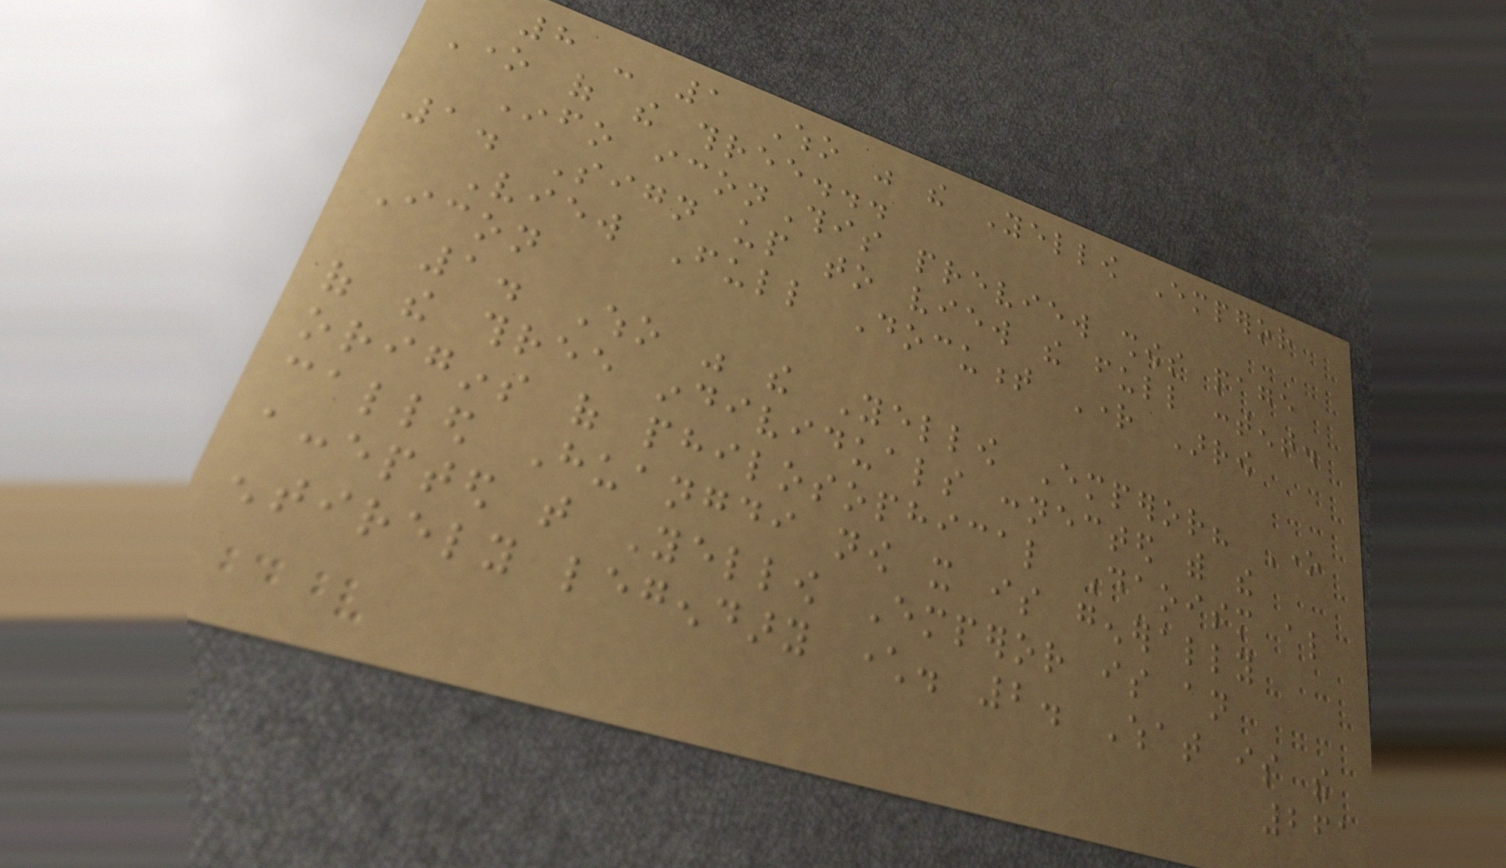8 - 1 Who was the Yellow Emperor
One of the three...
Info iconThis preview shows page
1. Sign up to view the full content.
View Full Document Right Arrow
Icon
1. Who was the Yellow Emperor? One
of the three individuals connected with the
origins of philosophical Daoism also
called Huangdi now it is generally
accepted that Yellow Emperor is an
entirely legendary character. 2. What is the
261
